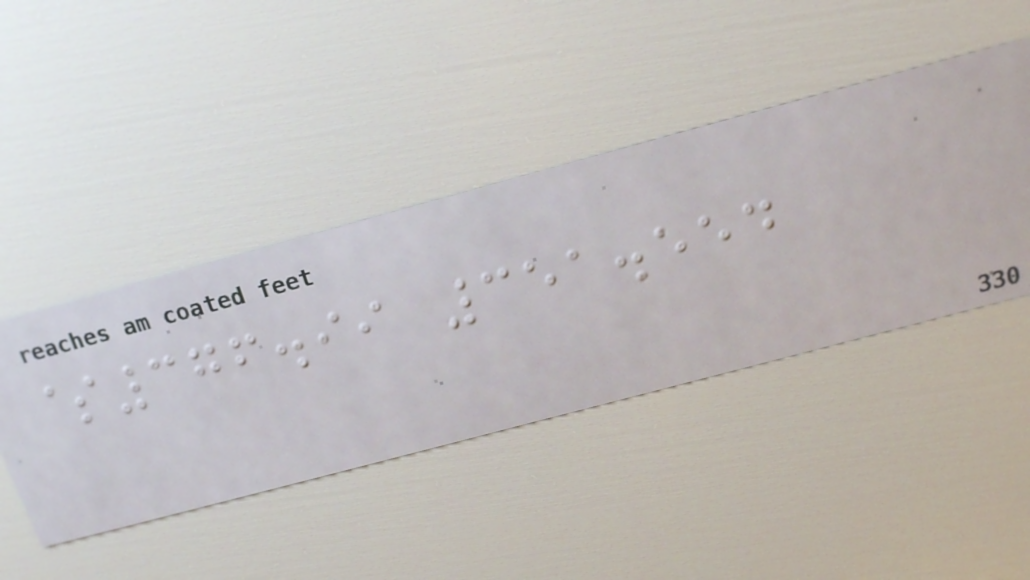$376.99 351.554
